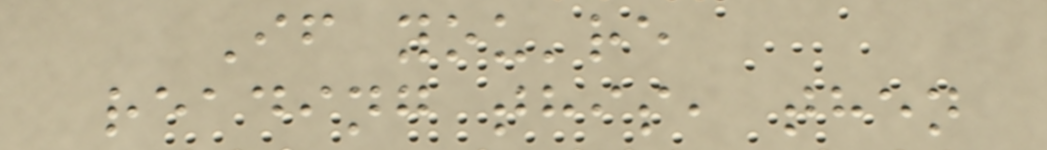If you're
reading this, then
